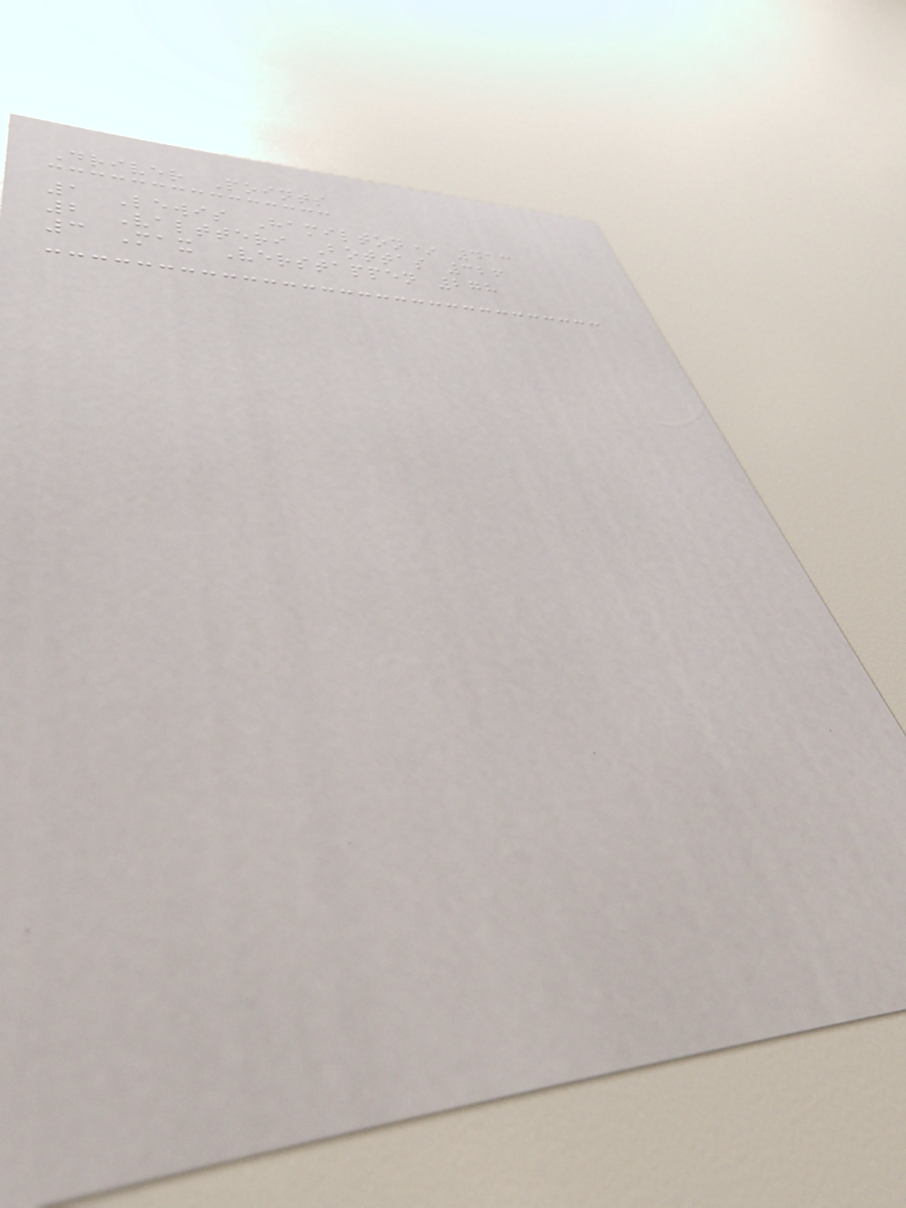Driver Points
1 Lewis Hamilton* 413
2 Valtteri Bottas 326
3 Max Verstappen 278
